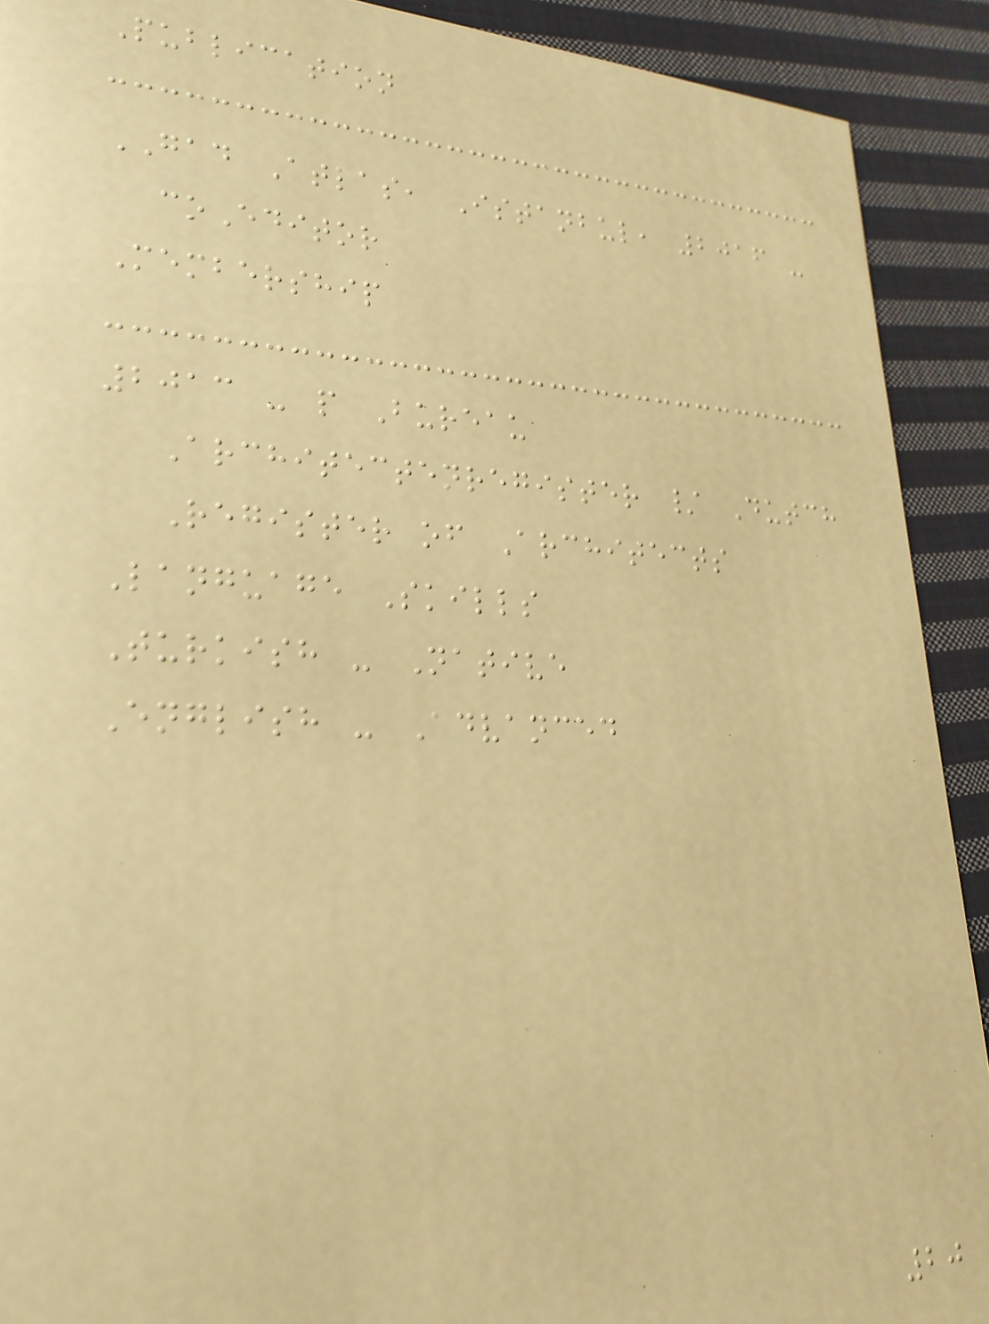Publication
GAD Atlas, Istanbul, 2016 -
coEditor
Membership
2013 - p Bureau
Architectenregister / Dutch
Register of Architects
Language Skills
Turkish - Native
English - Advanced
20
